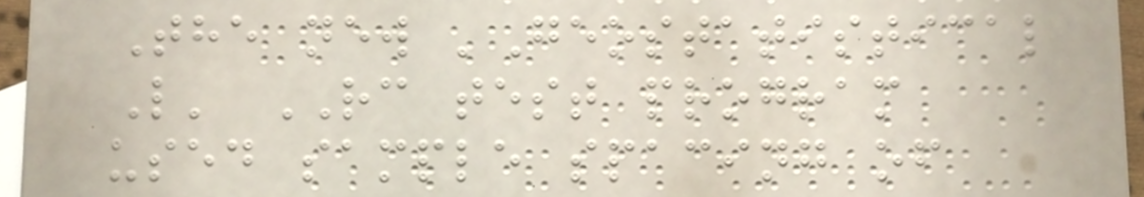The new 'Geostatistical
L' RC test program
used sample spacing of
